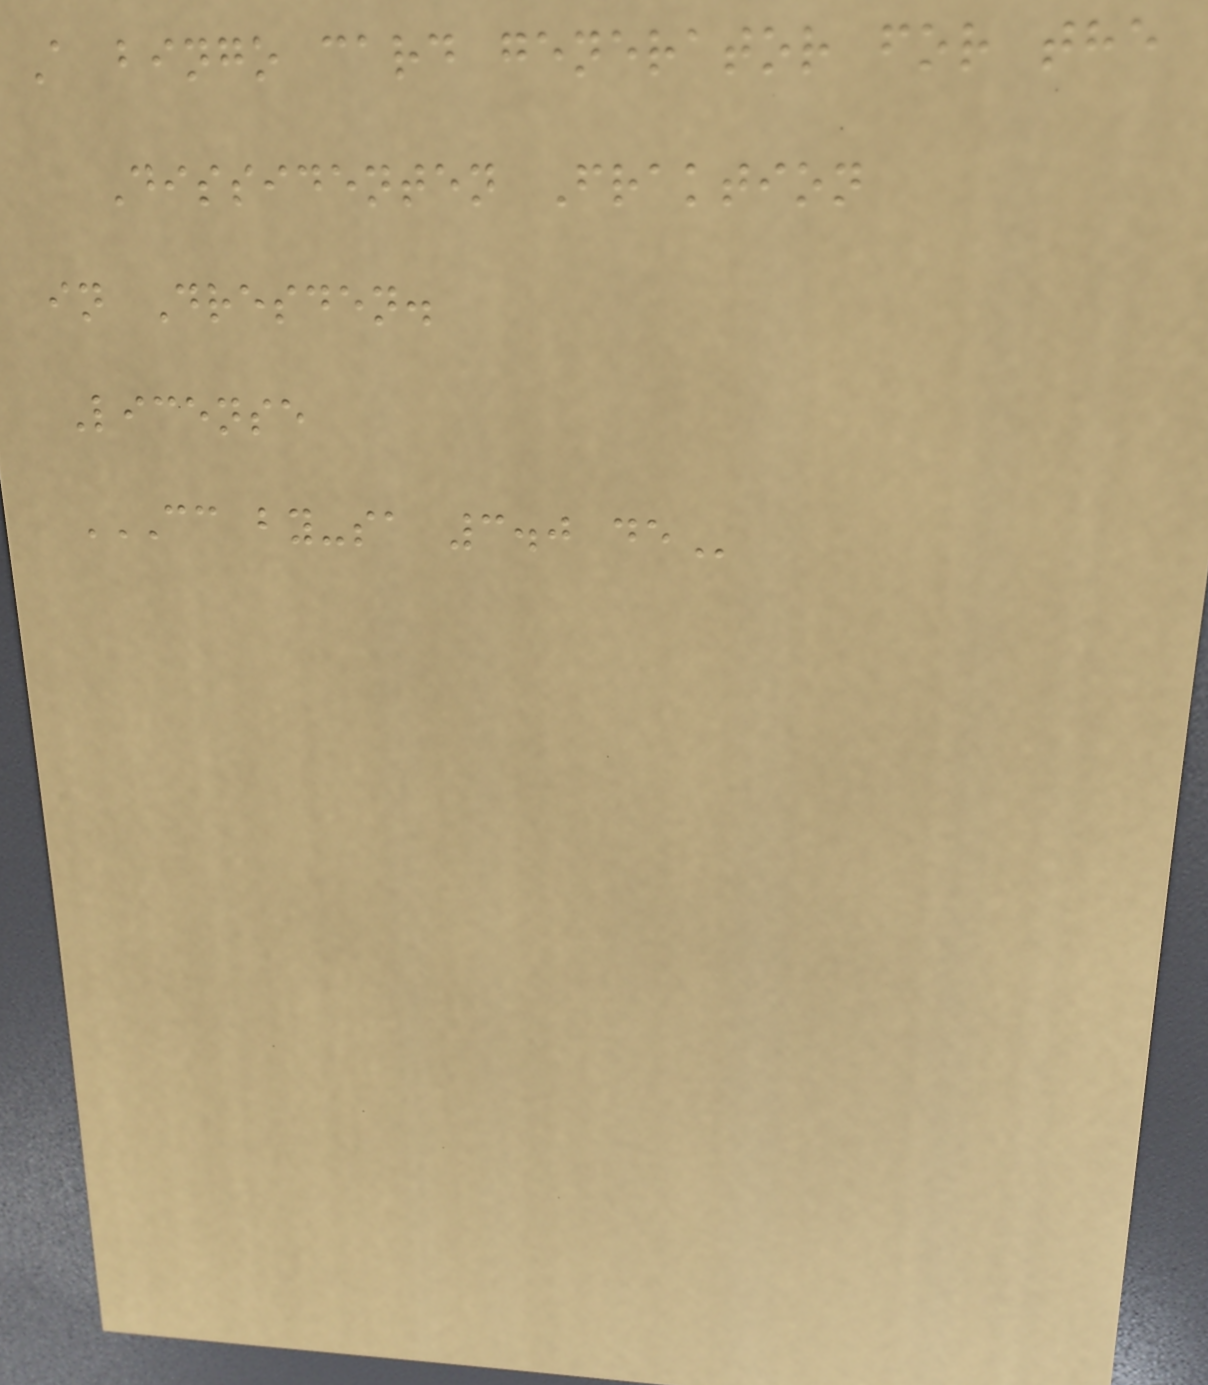A bingo card generator for the
Dissidenten Fraktion
in Dresden.
License
CC BY-SA 3.0 DE
